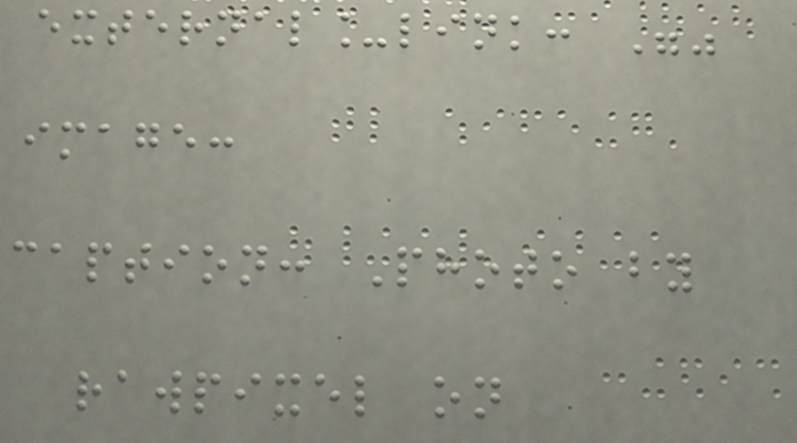external_link: ""
image:
caption: Photo by
rawpixel on
